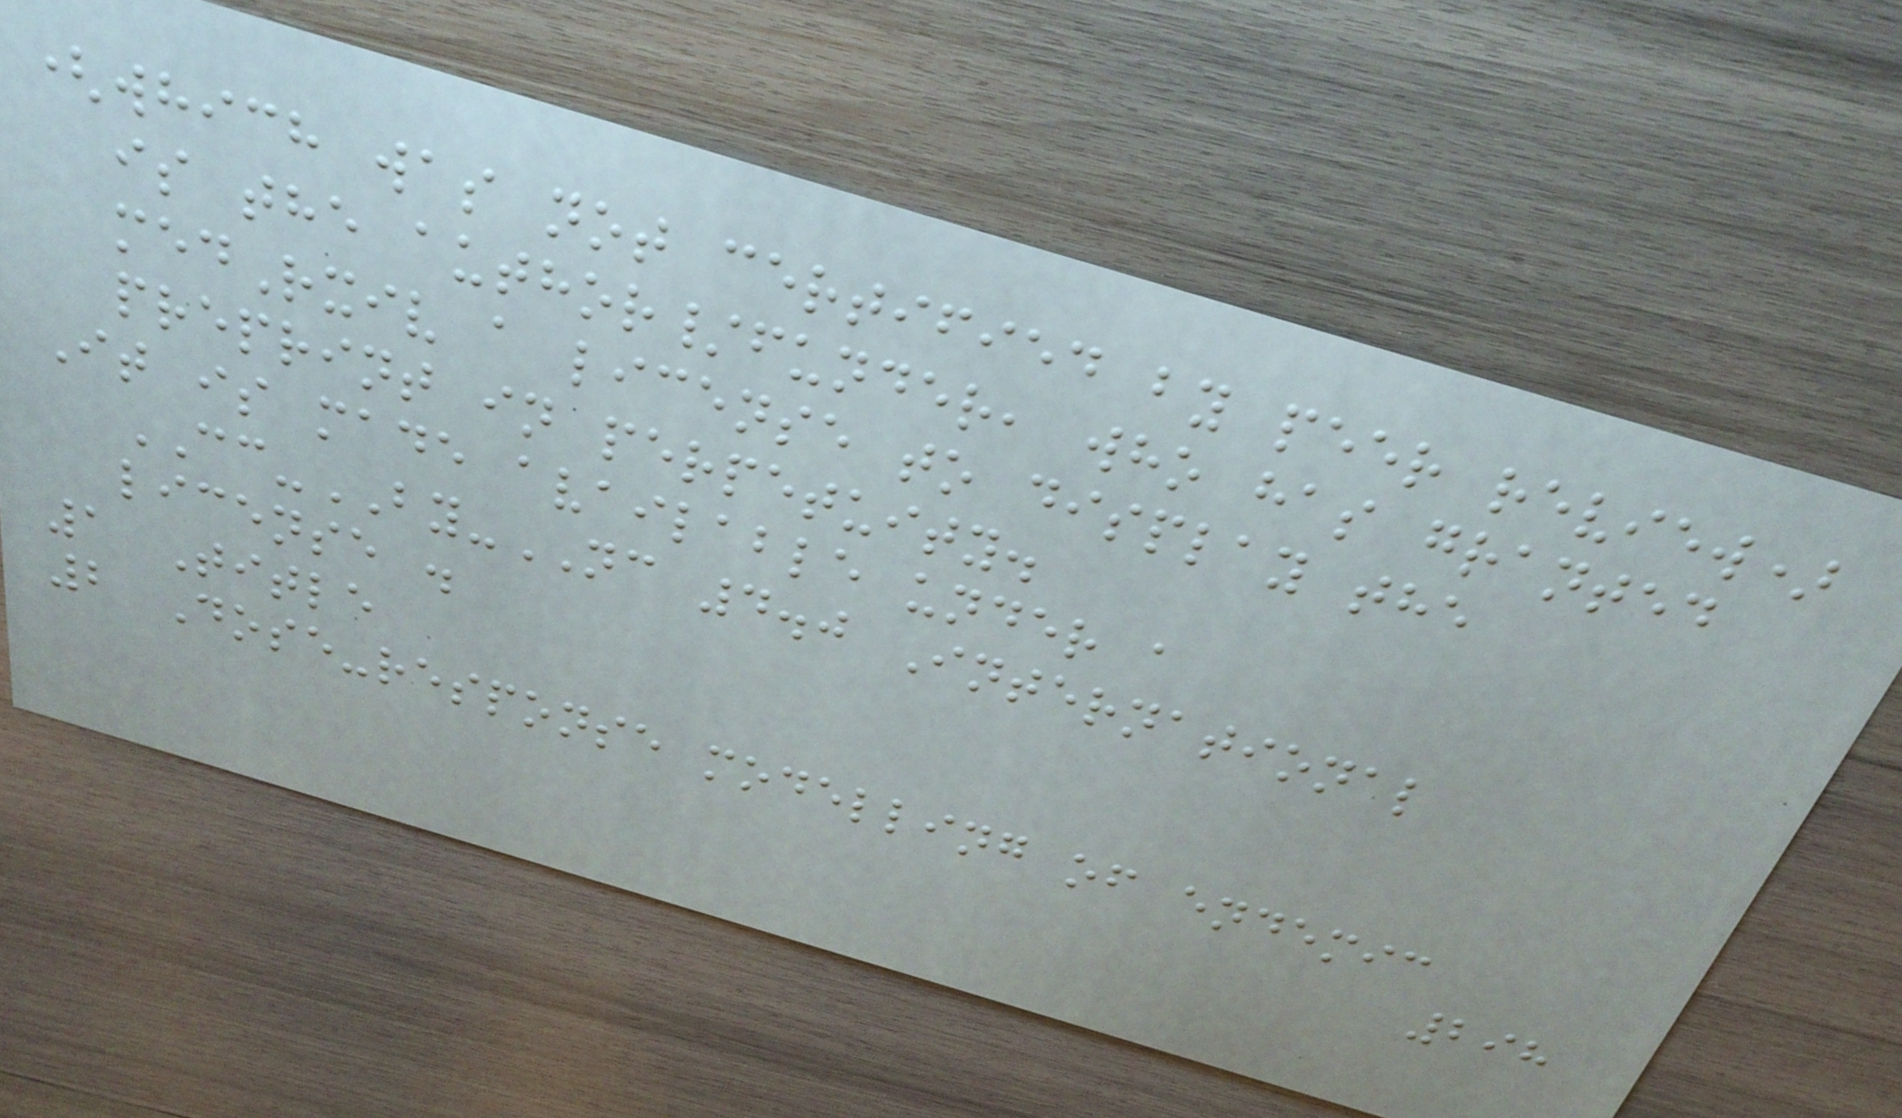(which was not certified by peer review)
is the author/funder, who has granted
medRxiv a license to display the
preprint in perpetuity.
It is made available under a
CC-BY-NC 4.0 International
license .
1 Title
2 Dose-response modelling of endemic
298
